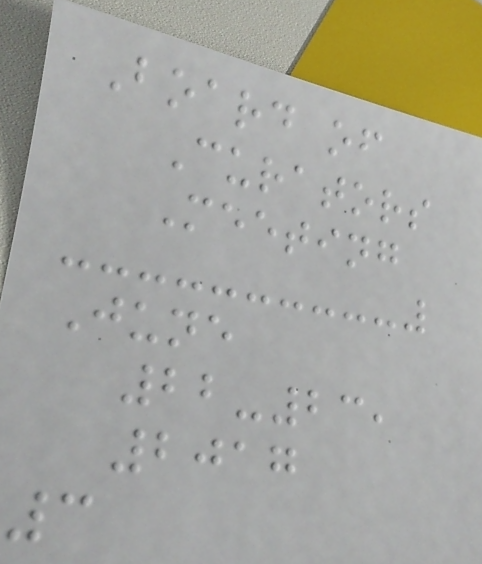Board of
Curators
Meeting
June
22-23,
2017
3
